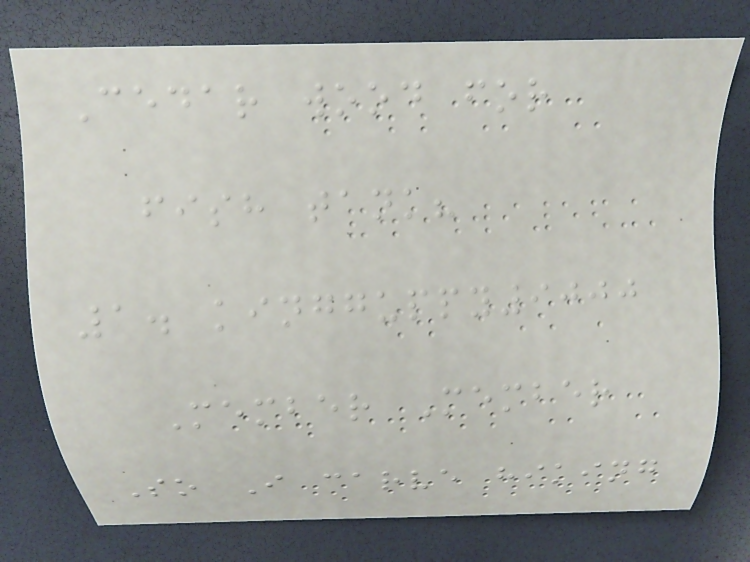Cedar wood for
fish tank?
1. kingguppy9000
Member Member
So I carve hiking
